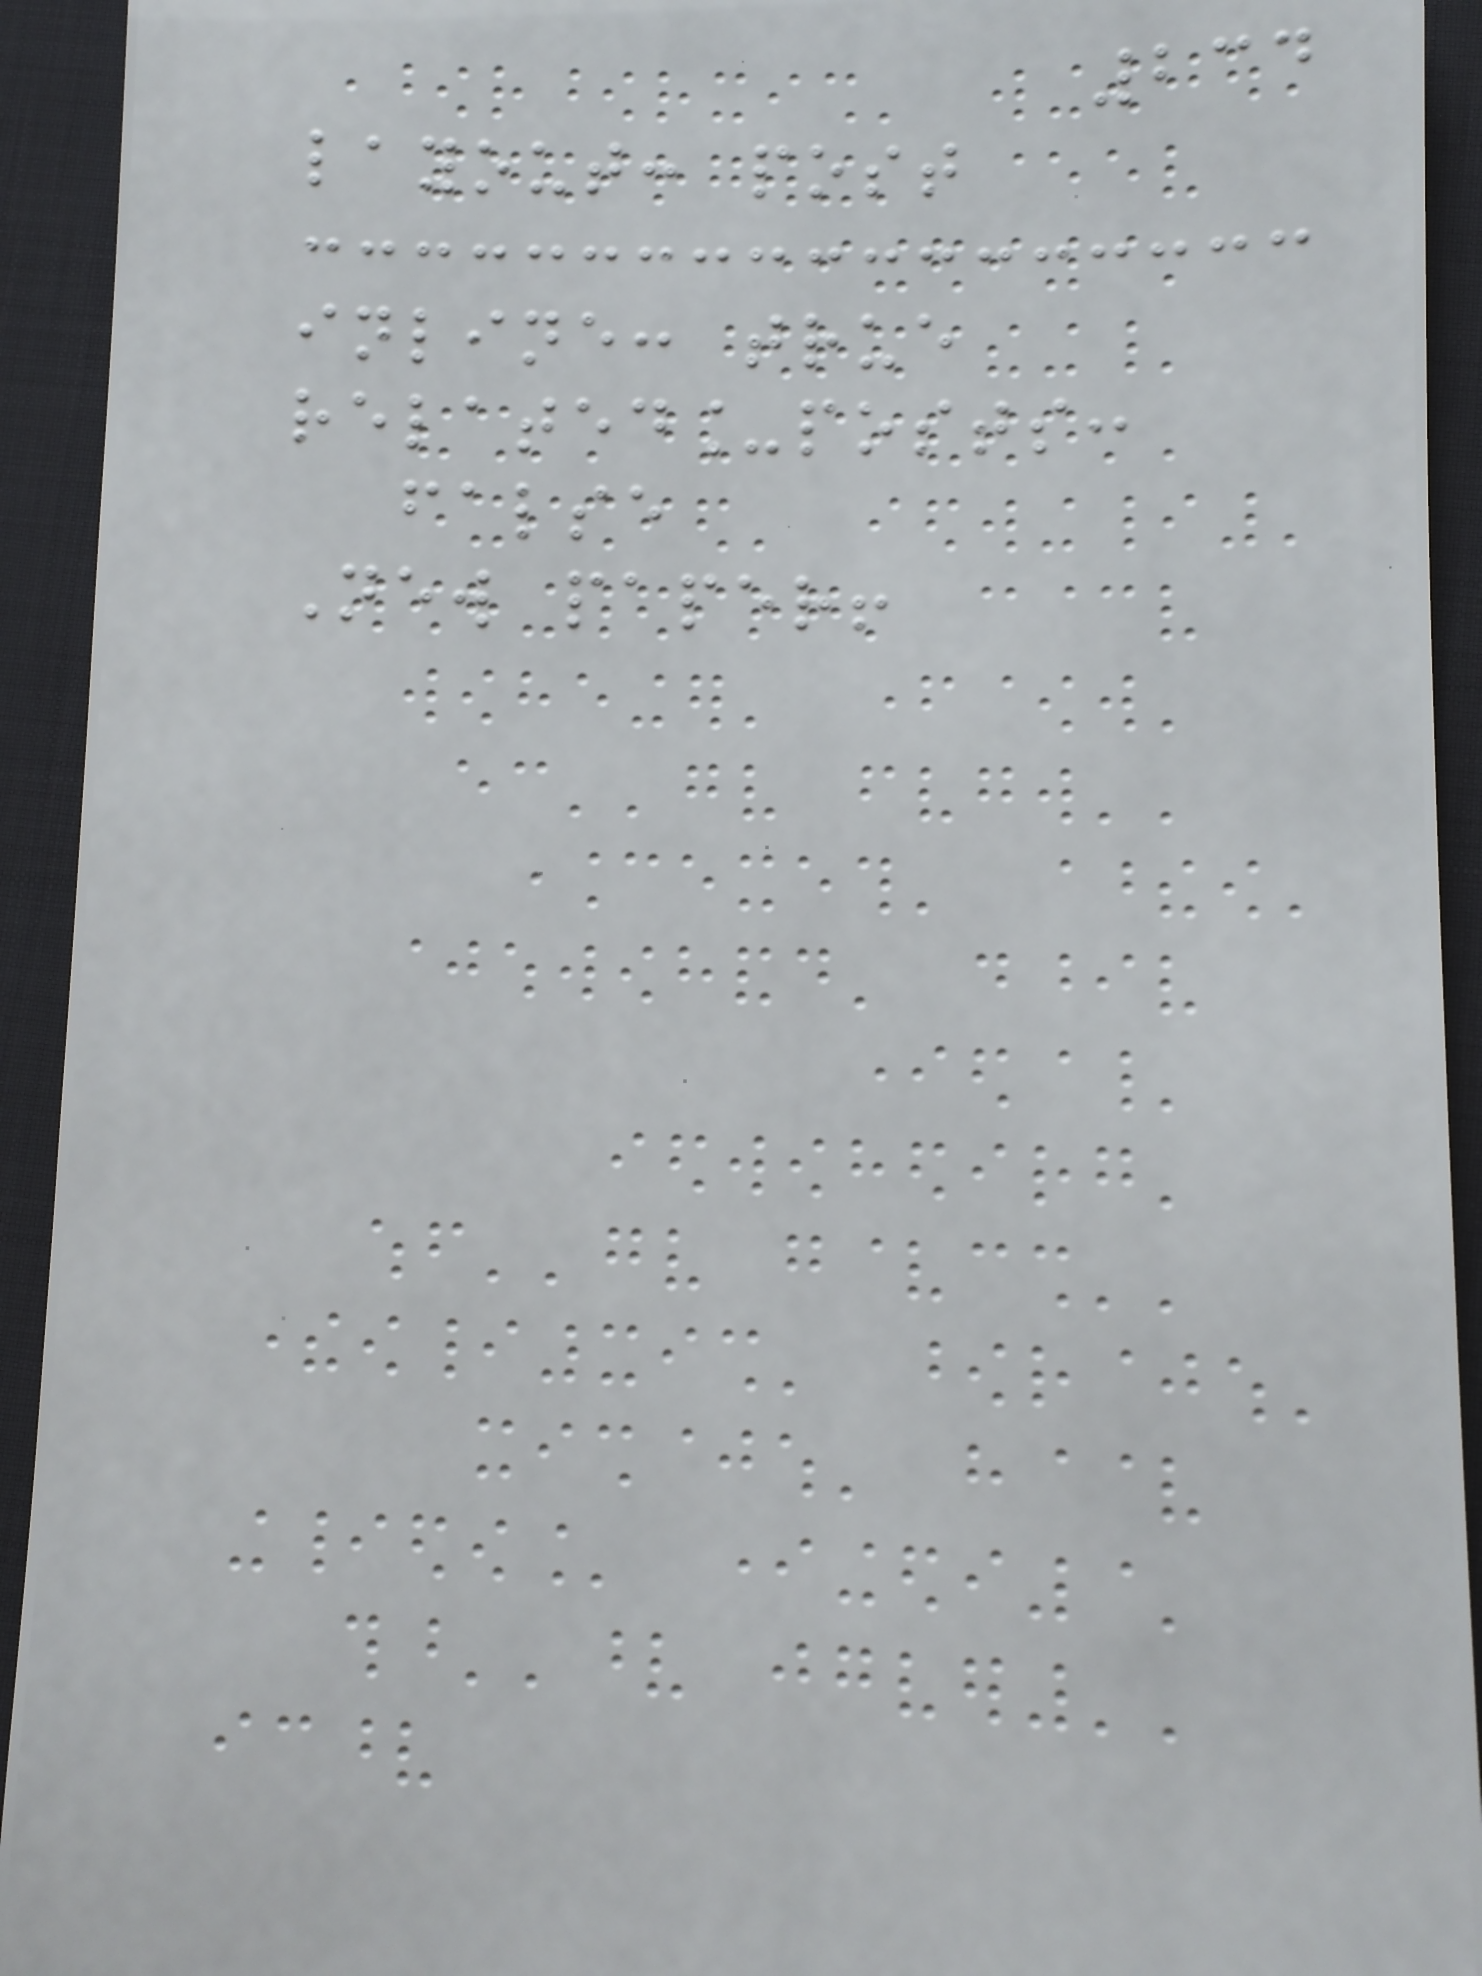234
layout: post
inline: true
related_posts:
false
New paper!
